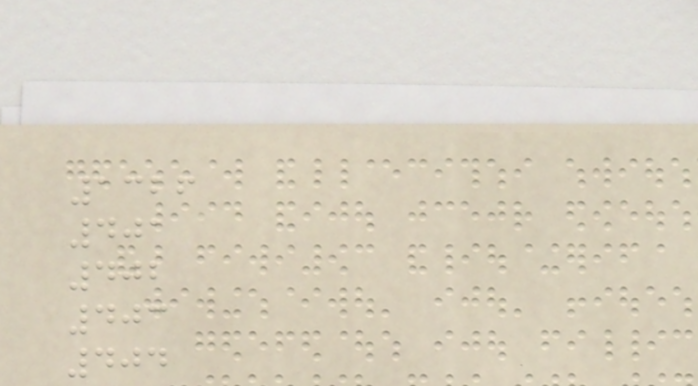1326
401
402
403
404
